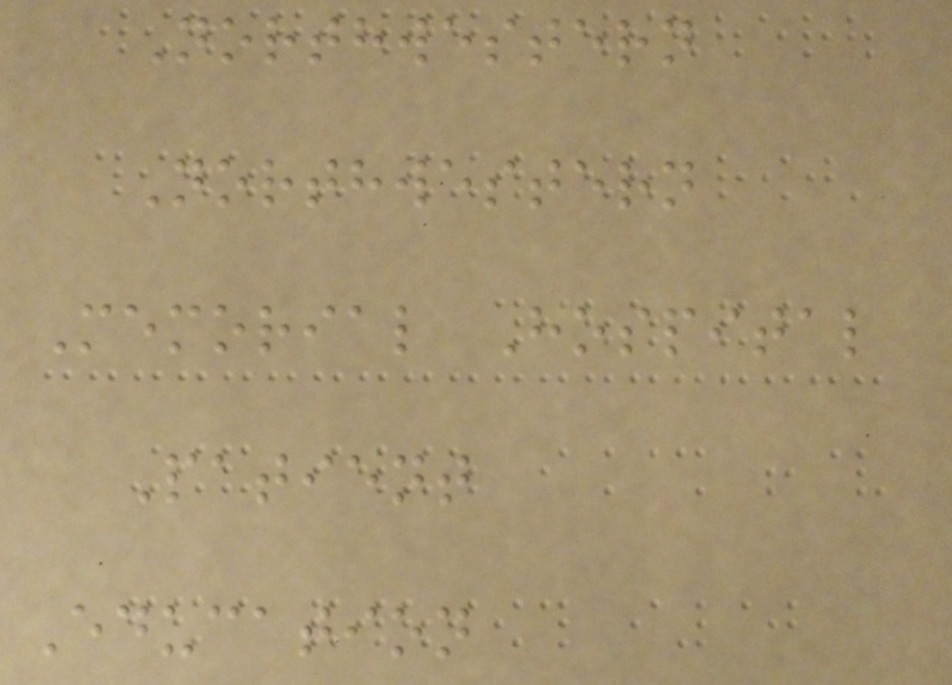Northwestern
Northwestern
Memorial Hospital
Patient
Education
